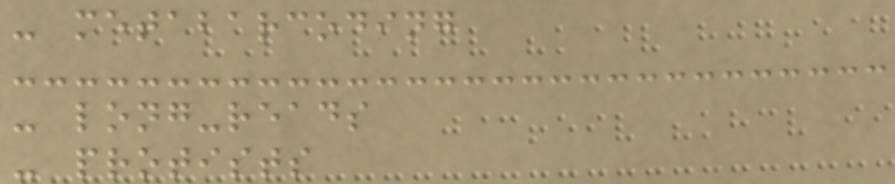- metabarcoding
- long-reads
- protists
